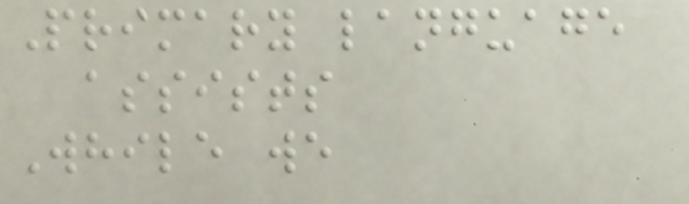Primary language
assists
While we
